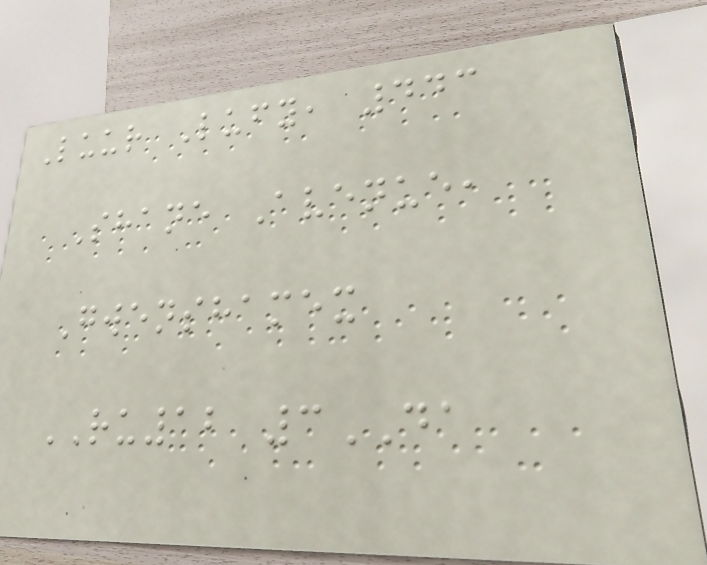Luur Lufy, 443
Shane Avenue,
Gwenshamex
RU12 3DA
